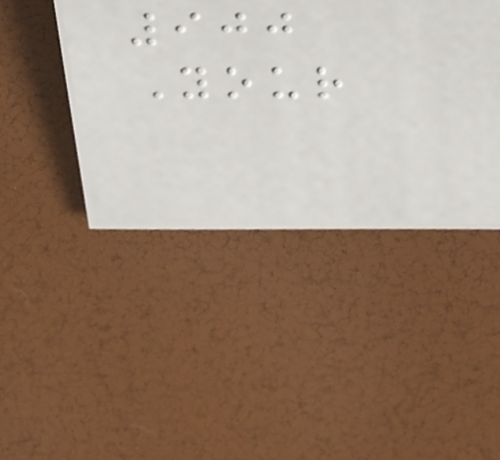900
Your
